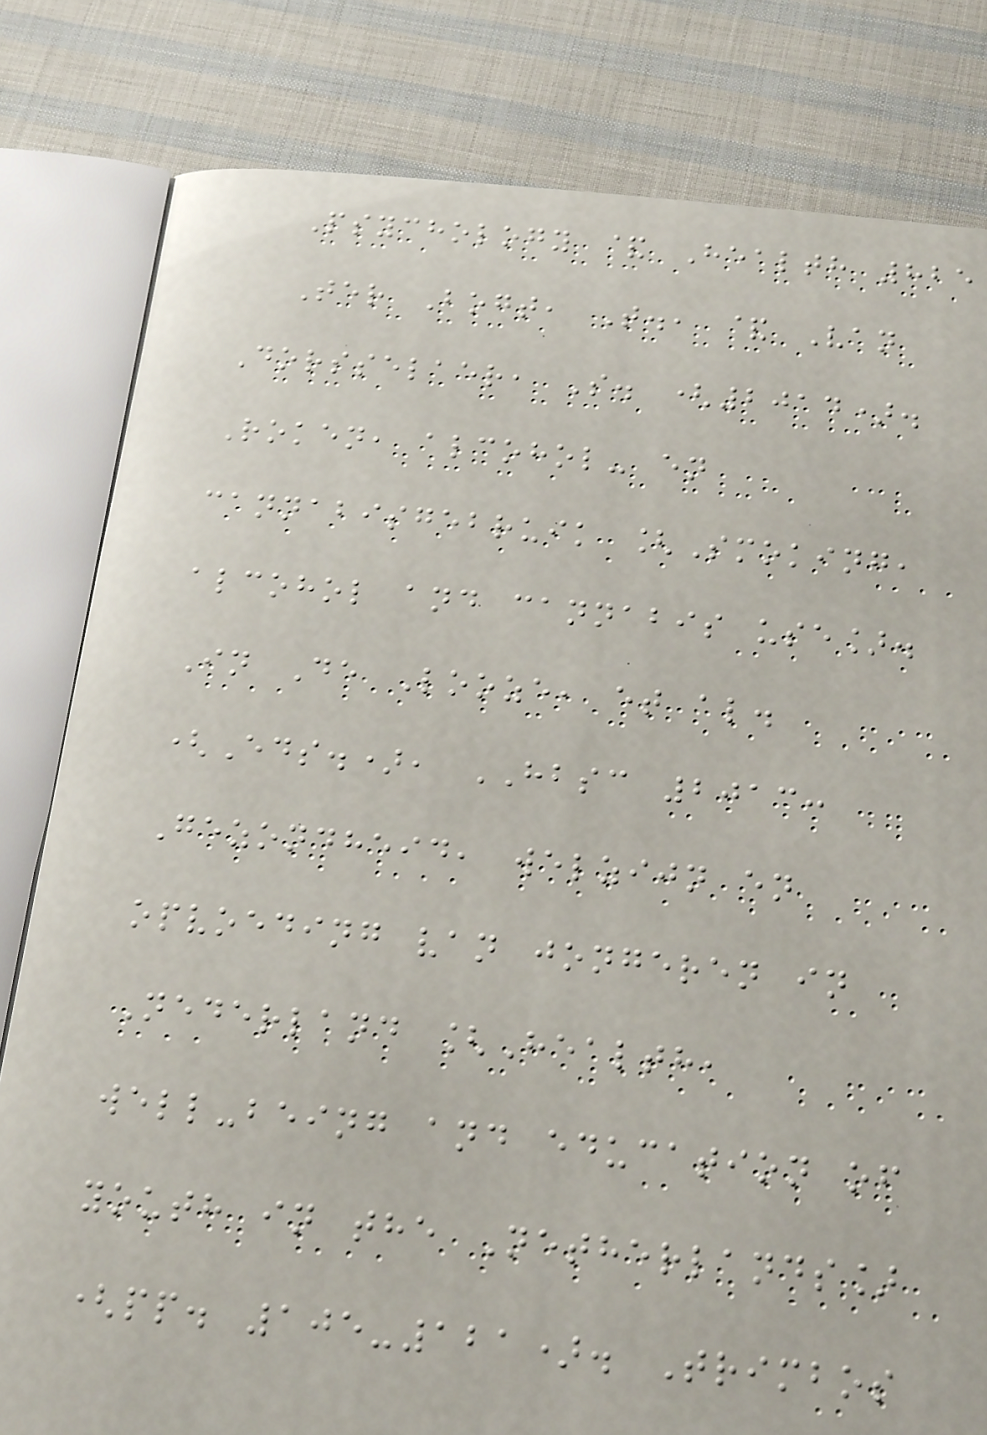Psychology & Health 825
Ter Bogt, T., & Van
Dorsselaer, S. (2014).
Roken, alcohol- en
cannabisgebruik [Smoking,
alcohol and cannabis use].
In De Looze, et al.
(Eds.), HBSC 2013:
Gezondheid, welzijn en
opvoeding van jongeren in
Nederland [Health,
well-being and education of
youth in the Netherlands]
(pp. 105-121). Trimbos
